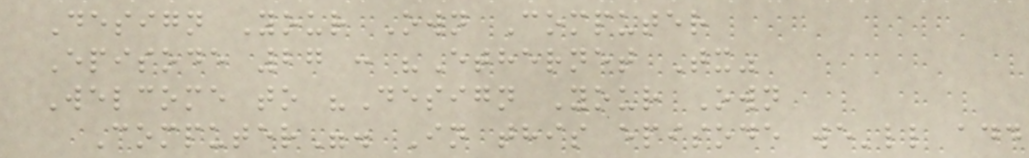Design Your Own Computer
Episode 27 : "Ethernet Tx"
Welcome to "Design Your Own
Computer". In this episode we'll add
